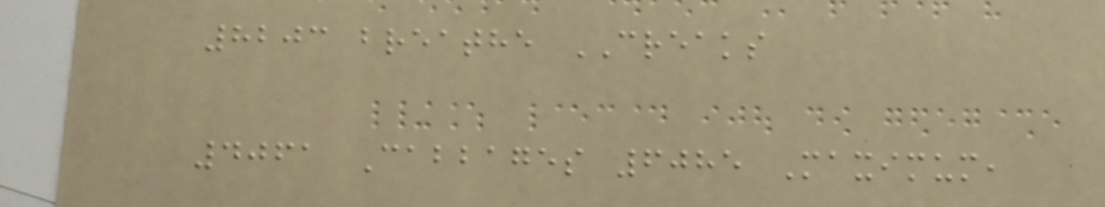8203 breathe CREAKS
4061 Cabbages 6085 Maximum,
